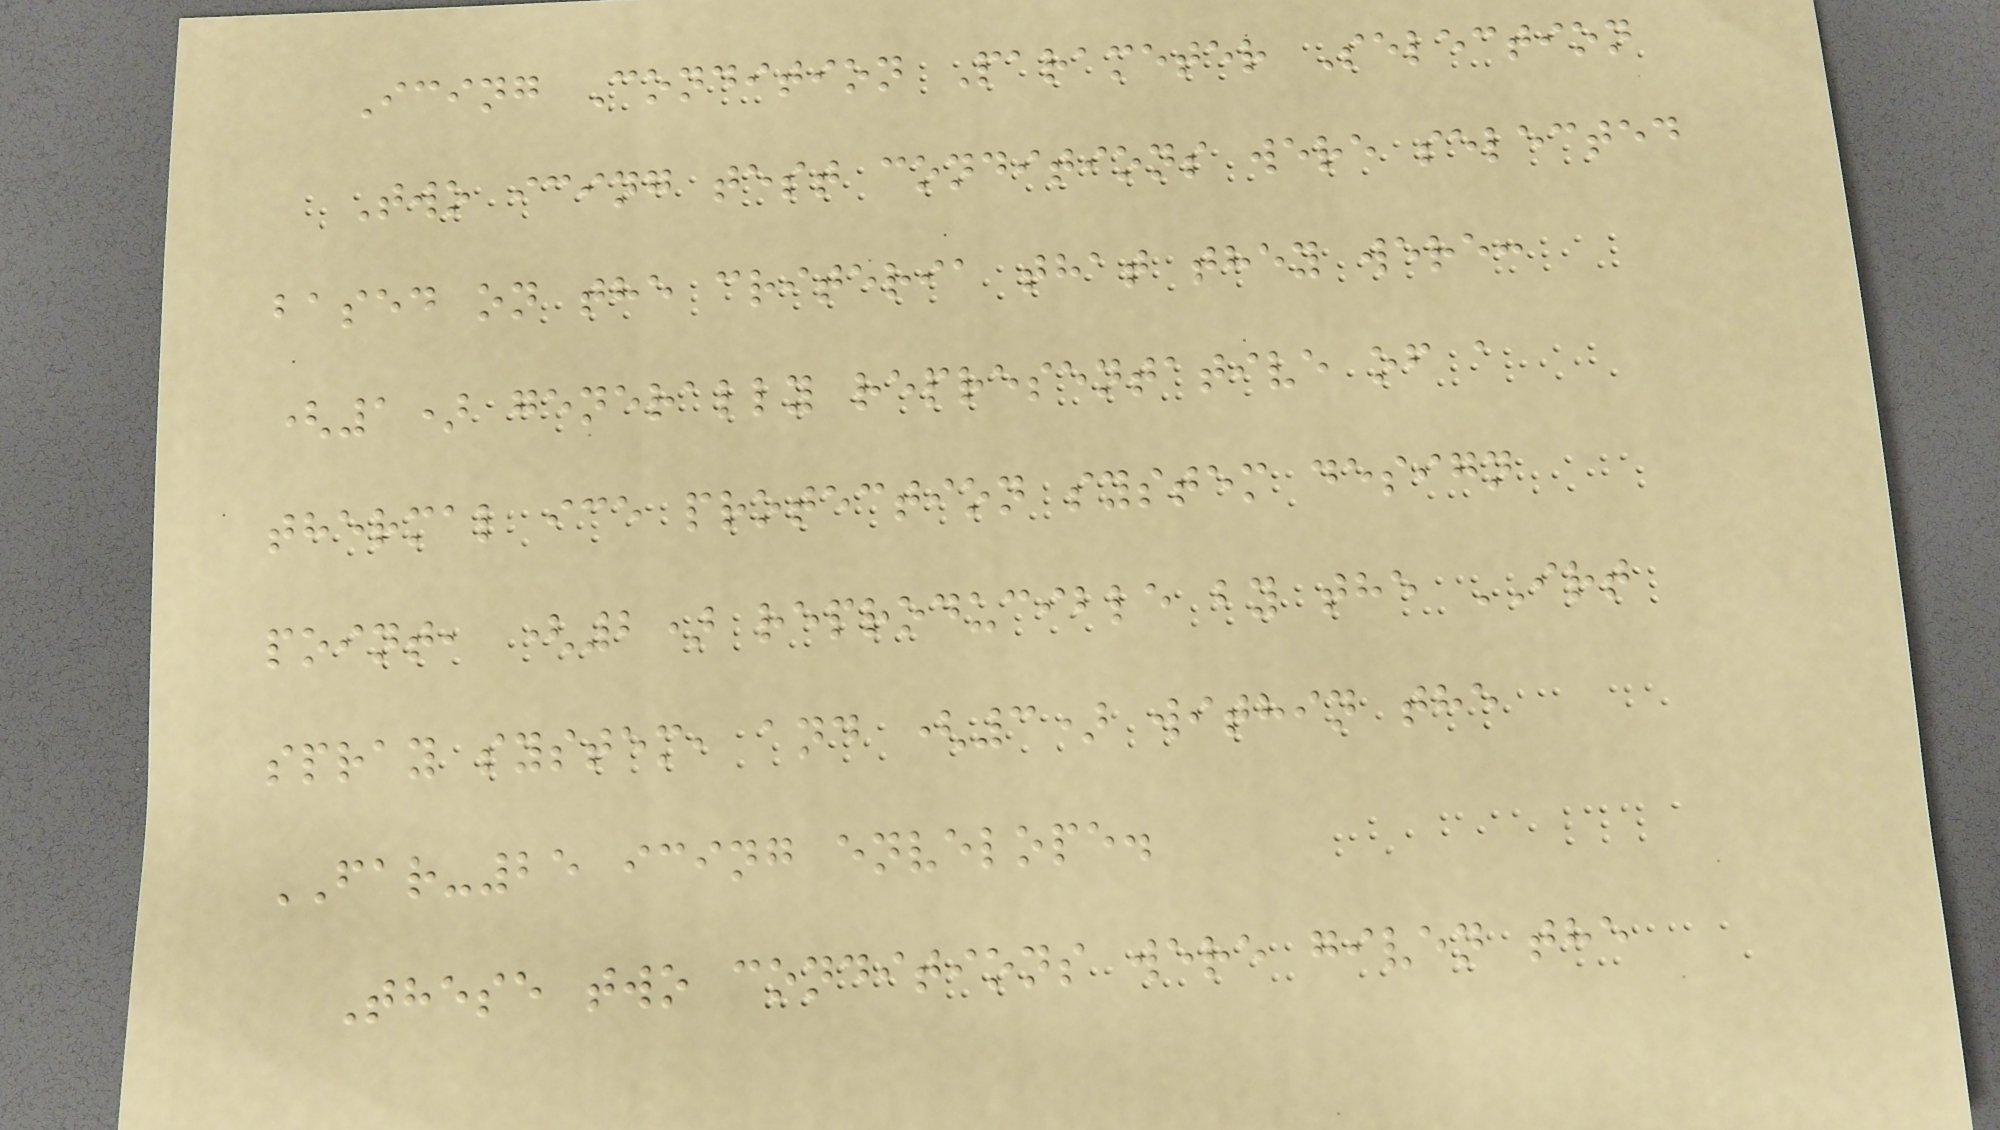Icing Condition Parameter Selection
Two icing test conditions were selected
based on the criteria that they were:
(1) generally representative of a
thermal ice protection system design
point, (2) reproducible by the IRT
spray system, and (3) within the
FAR-25 icing envelope.
These two conditions were given the
